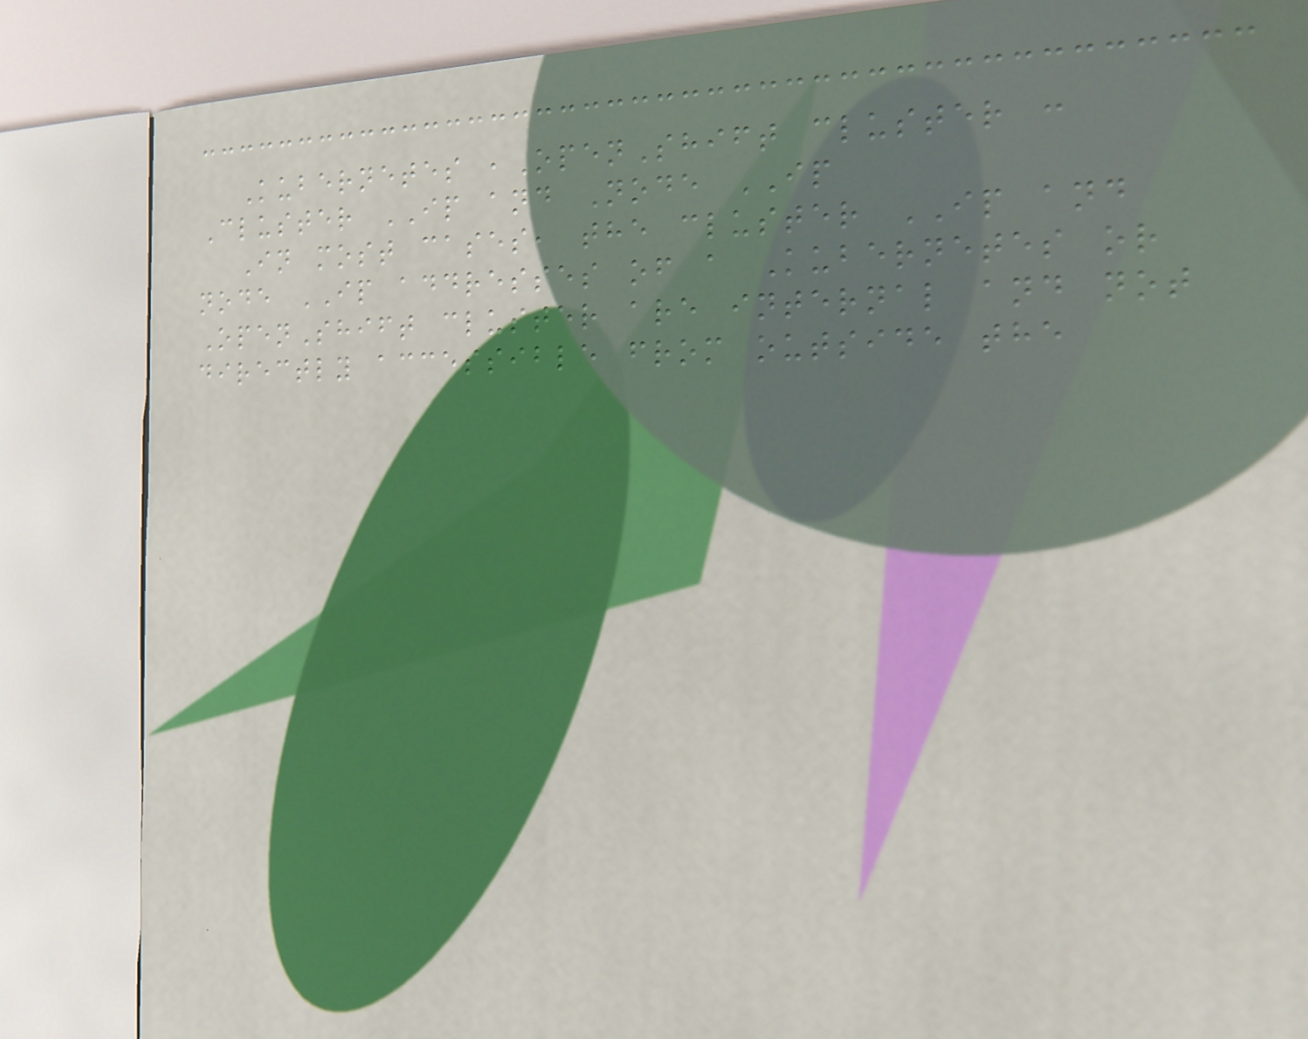Kubernetes ,OpenShift cluster :
Cluster IP and Node IP
In most cases, the cluster IP and
node IP addresses of a Kubernetes or
OpenShift cluster are internal and not
directly accessible from outside the
